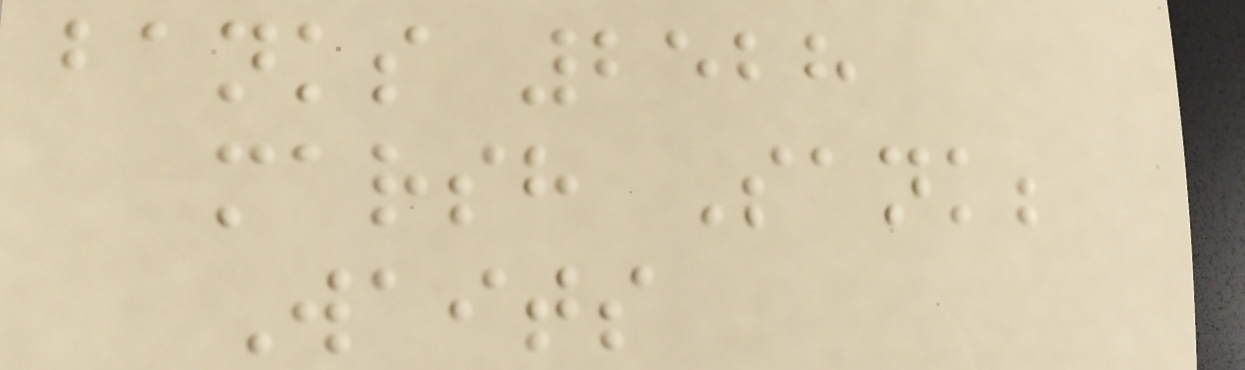banks 2528
marsh Sank;
Waits
